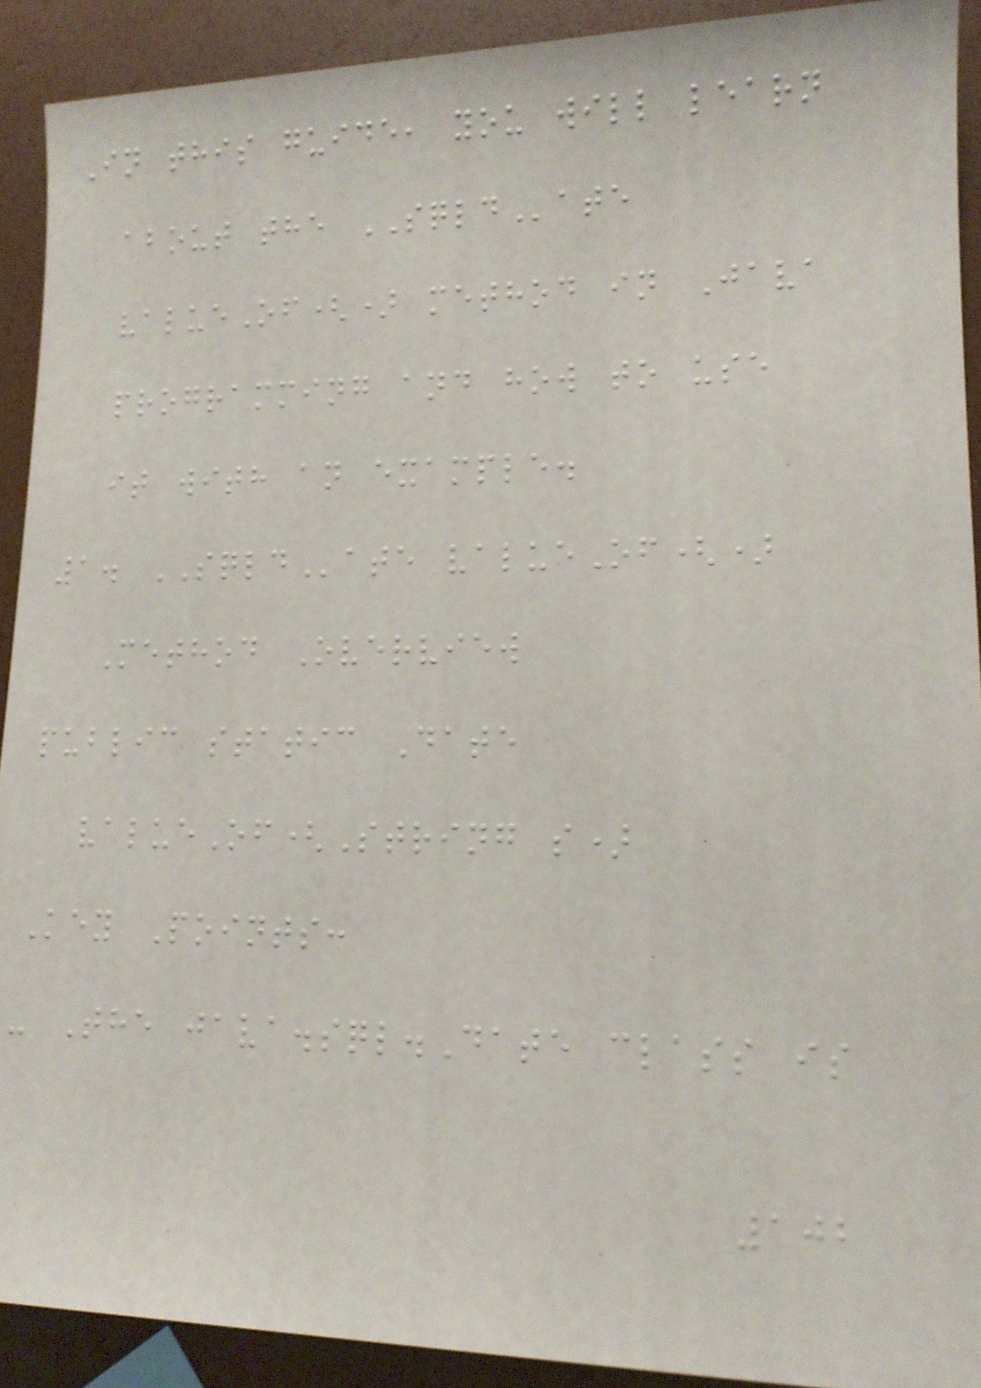In this guide, you will learn
about the SQLDate
valueOf() method in Java
programming and how to use
it with an example.
1. SQLDate valueOf()
Method Overview
public static Date
valueOf(String s)
Key Points:
- The java.sql.Date class is
102
